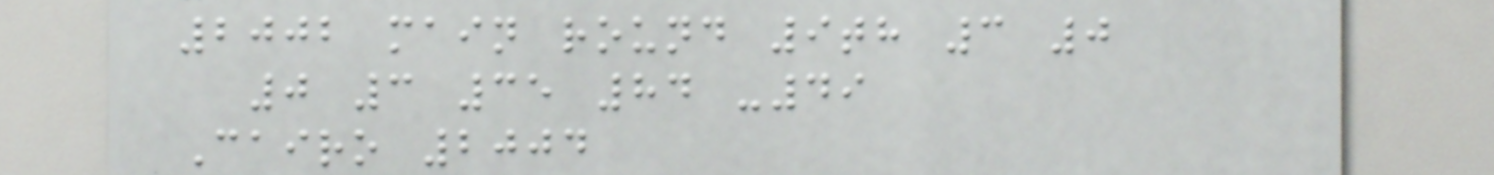2002 main round 9th 3 0
0 3 35 84 -49
Cairo 2004
